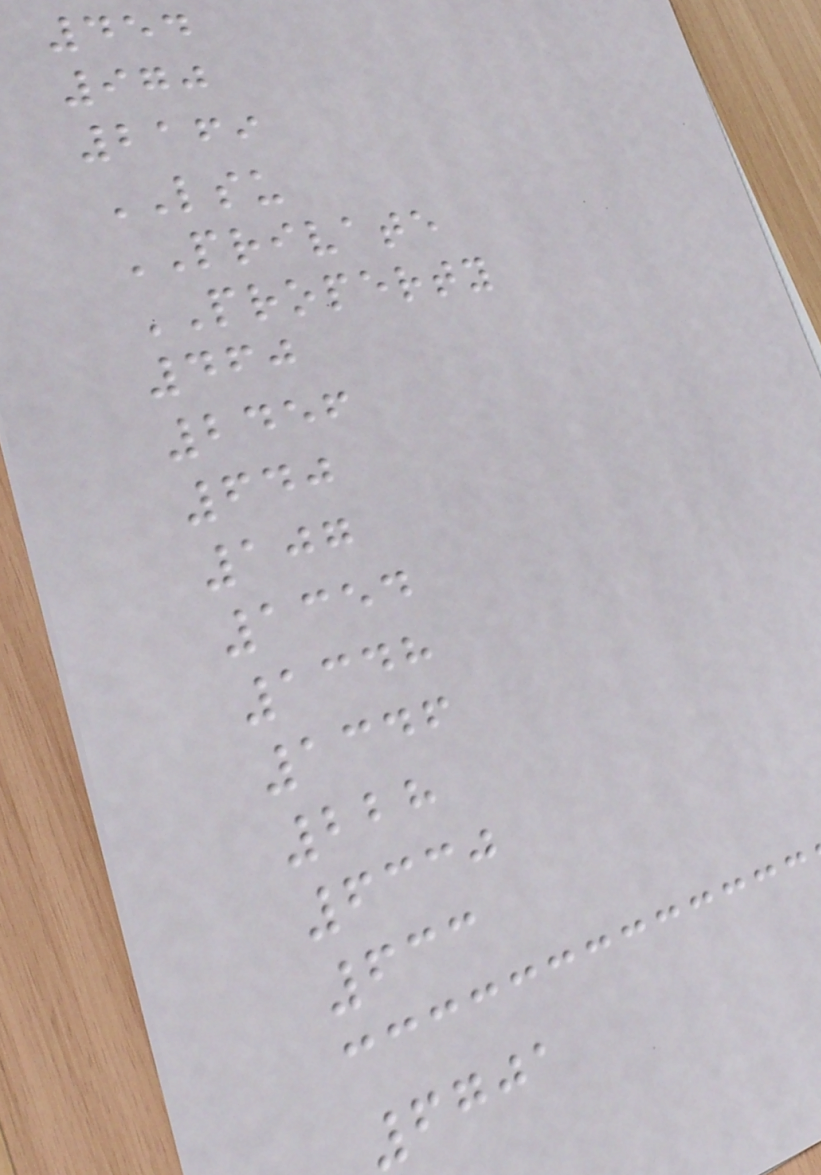454
970
2169
LSU
PRIVATE
PROPERTY
460
2456
640
107
1354
1348
1346
228
6330
633
6701
